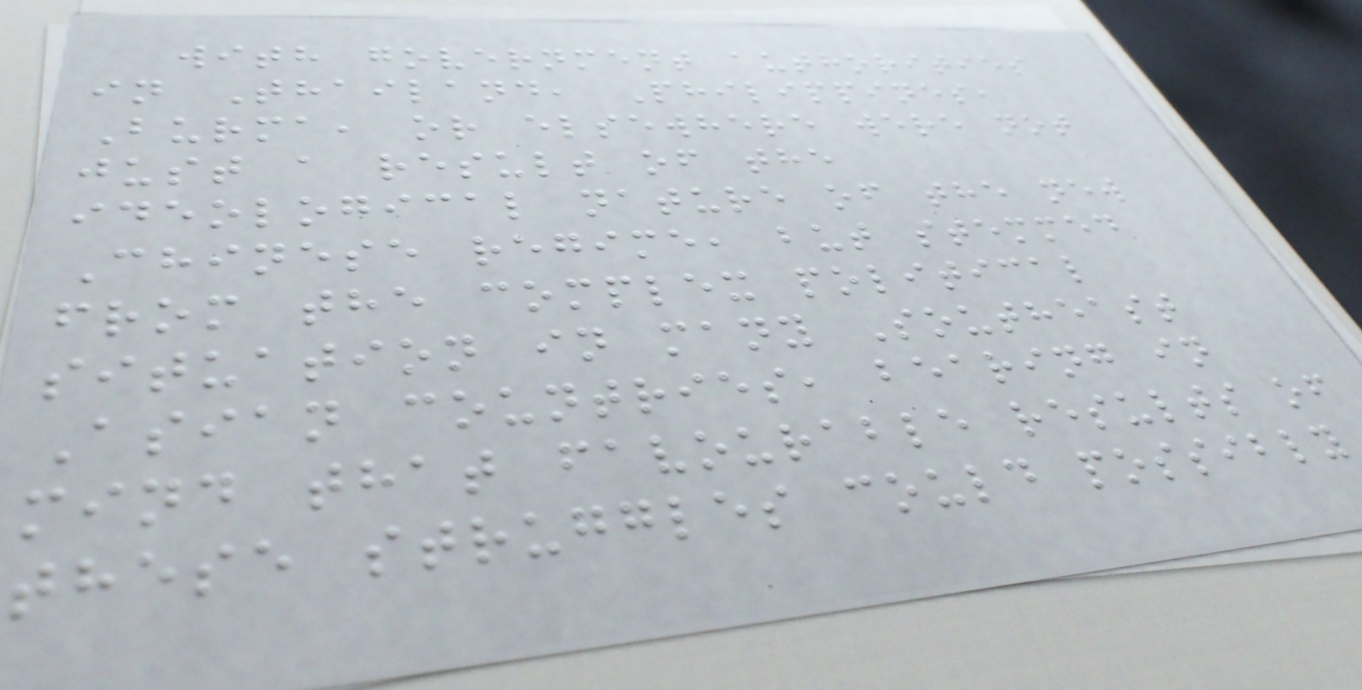with government authorities
in Thailand, Philippines,
Burma, or elsewhere were not
just a result of the
ideological nature of the new
Chinese regime, but stemmed
from the complex political
situation in many Southeast
Asian countries, bearing in
mind that favourable results of
these struggles could possibly
